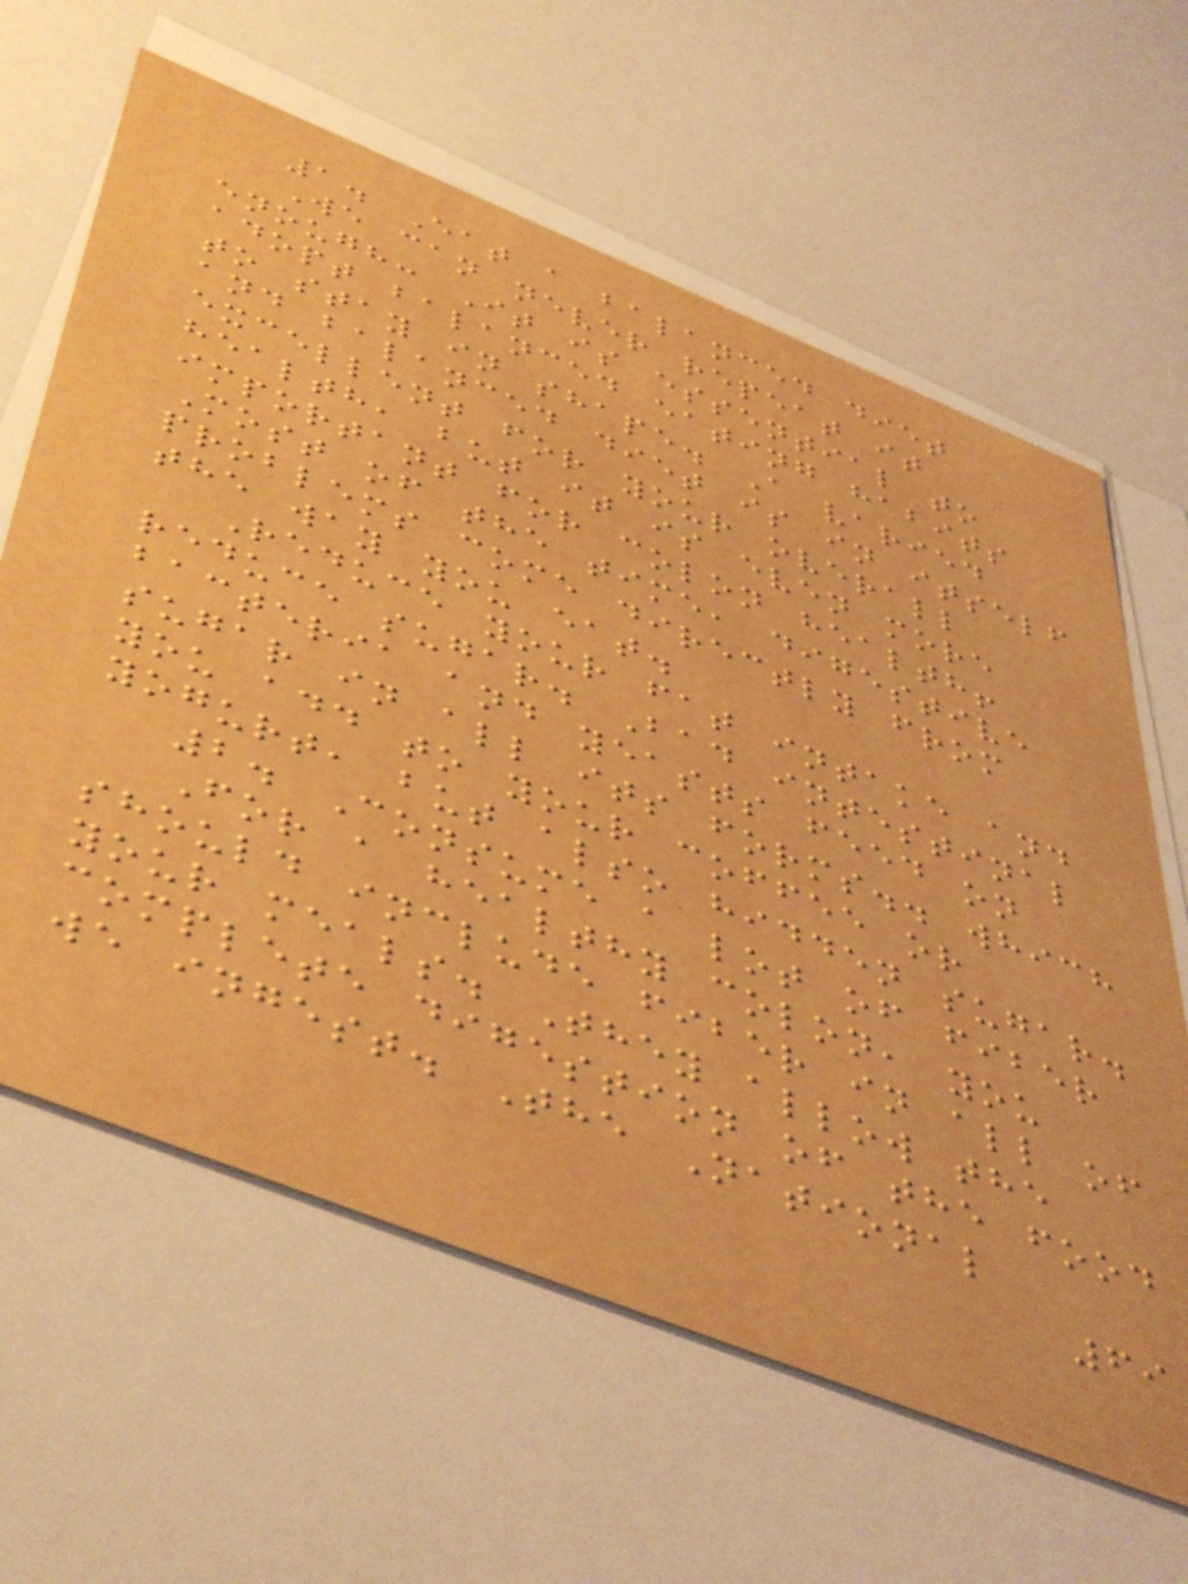1. Eat a balanced diet
We can never repeat it
enough: It is essential to
adopt balanced eating habits
to stay in shape. A varied
and balanced diet is in itself
excellent for your overall
health, but it is even more
important for colon health!
Most of the time, digestive
problems come directly from
the way you eat.
Reduce your fat intake and
reduce sugar. Bad intestinal
bacteria and yeasts feed on
sugar in all its forms.. which
you add to your coffee or
yogurt, but also hidden sugar.
2. Consume a lot of fiber
For a healthy colon, you
should include fiber in all of
your meals. They allow the
complete digestion of the food
we ingest. The National
69
